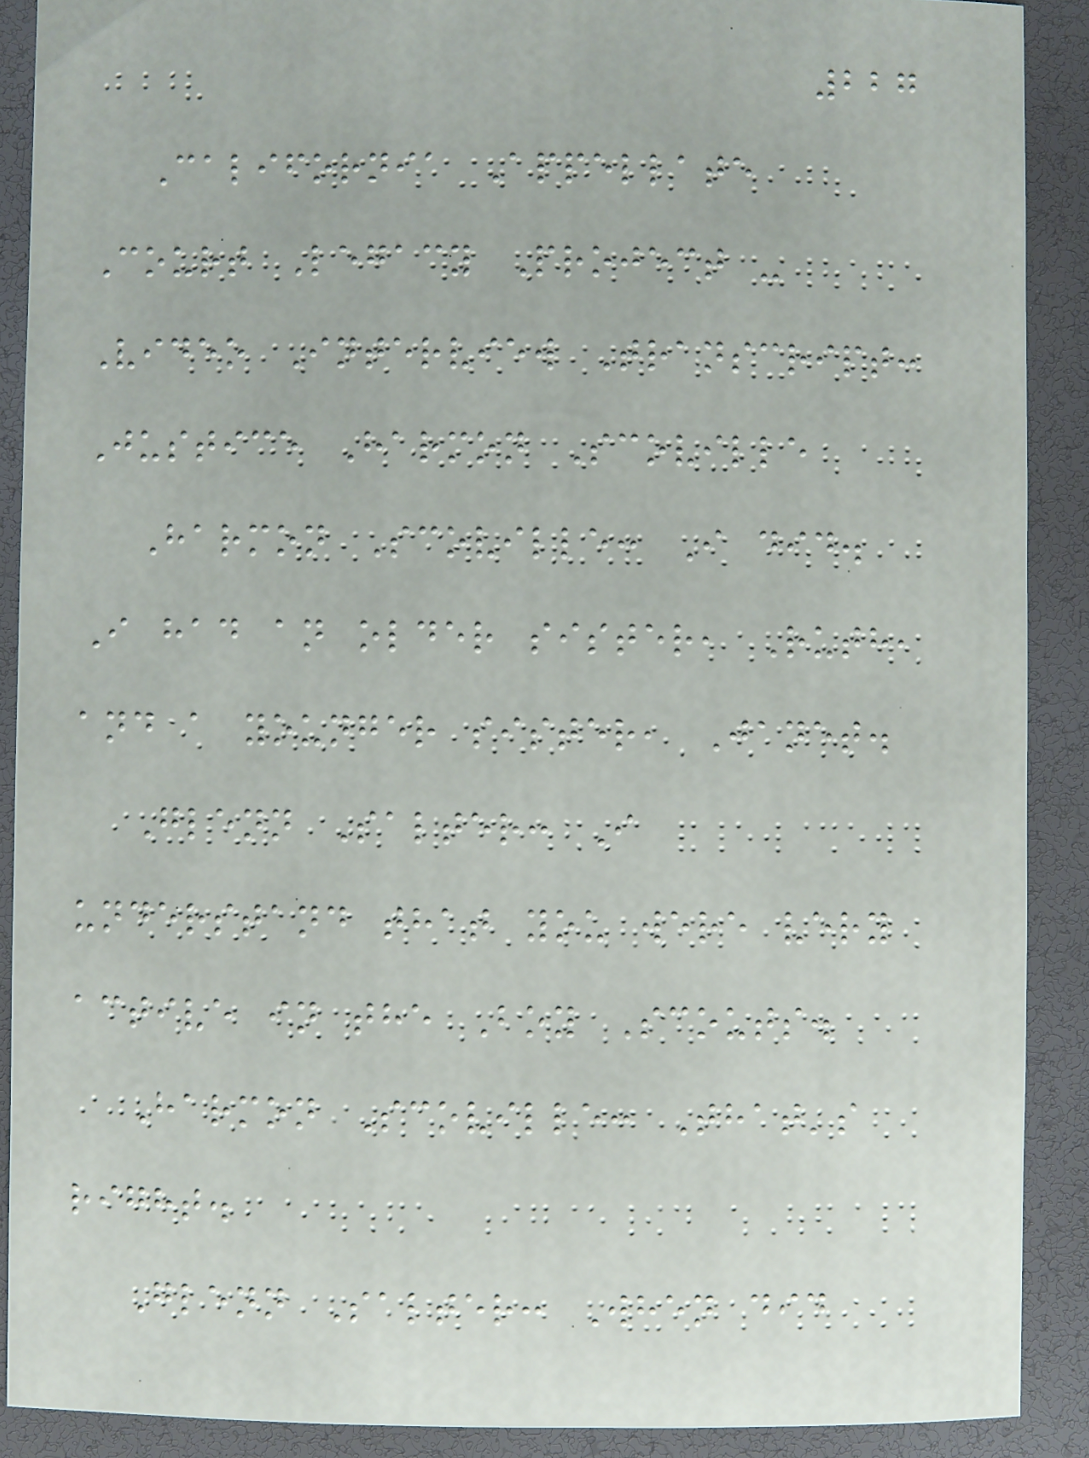227
California Appellate
Court Legacy Project -
Video Interview Transcript:
Justice Harmon Scoville
Harmon Scoville: I did.
I had an older sister, Ruth,
and a younger sister, Janet.
Glenn Salter: I
understand that you were very
active in the Boy Scouts.
Harmon Scoville: That's
right.
Glenn Salter: When did
